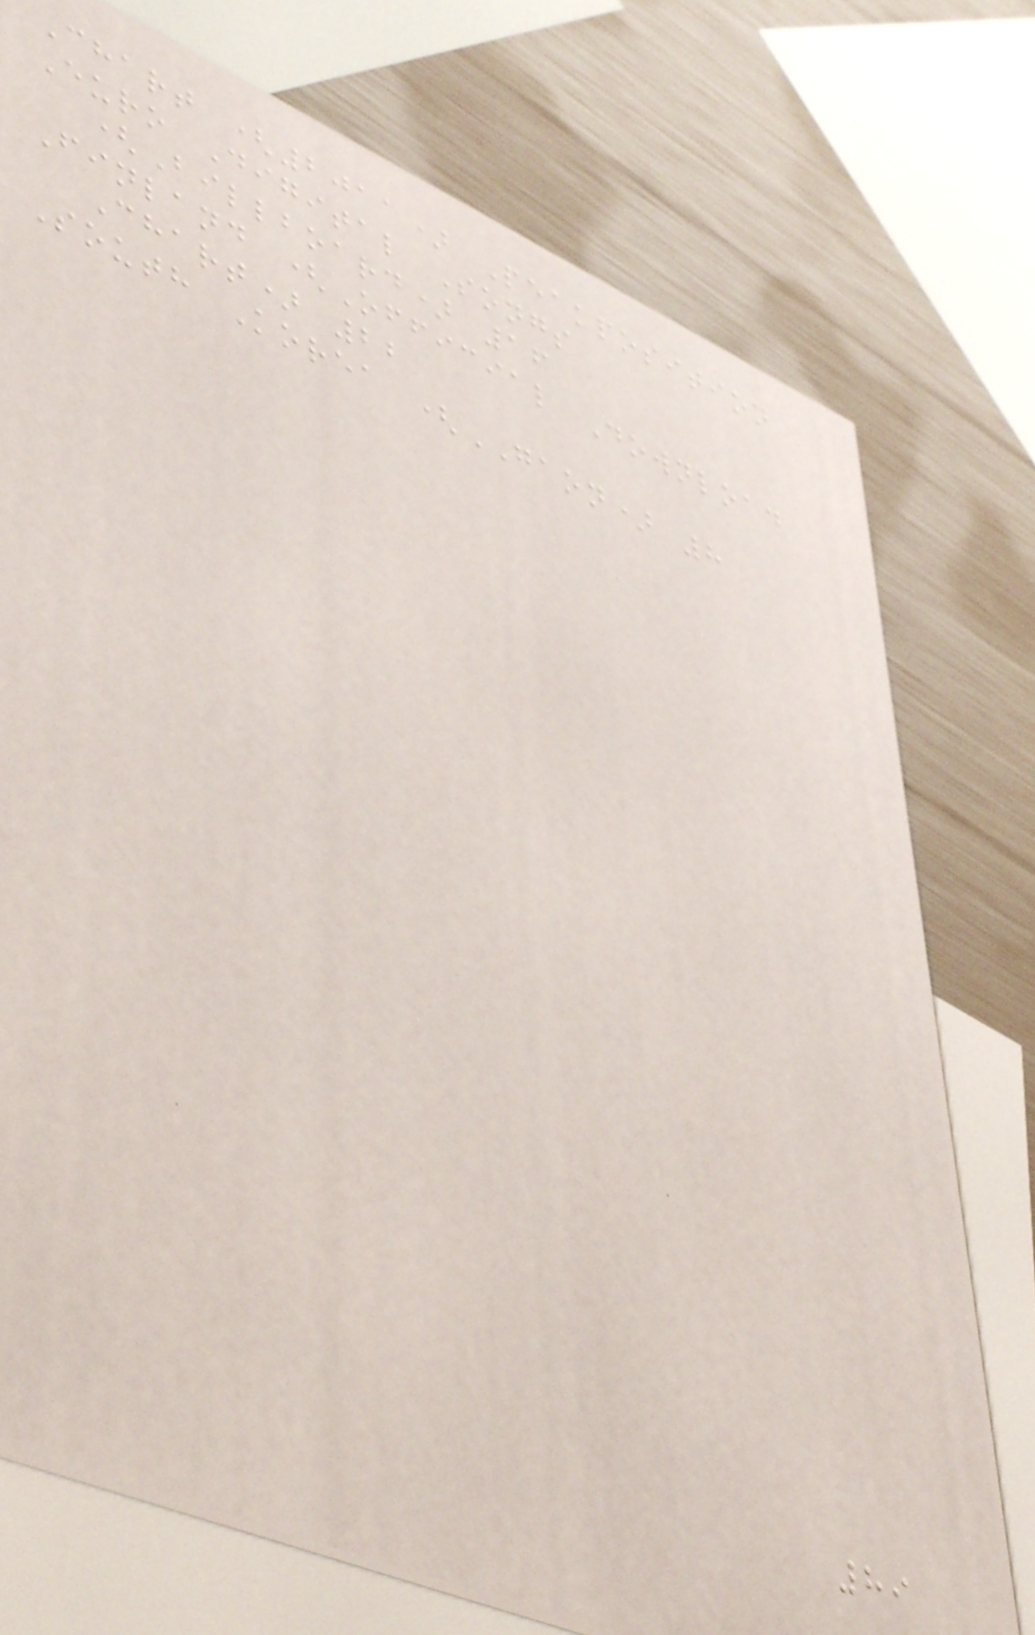Chart (2011) Peakposition
Euro Digital Songs
(Billboard) 16
Finland (Official Download
Chart) 22
South Korea (GAON) 8
89
